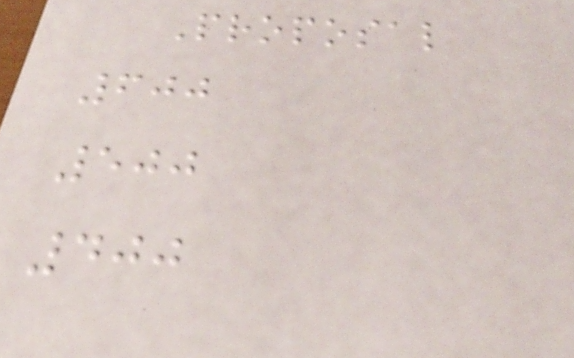Proposal
600
500
400
